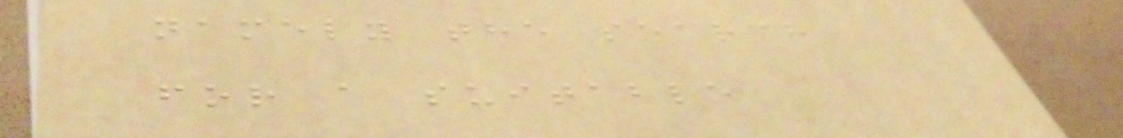namely the search
for a suitable
